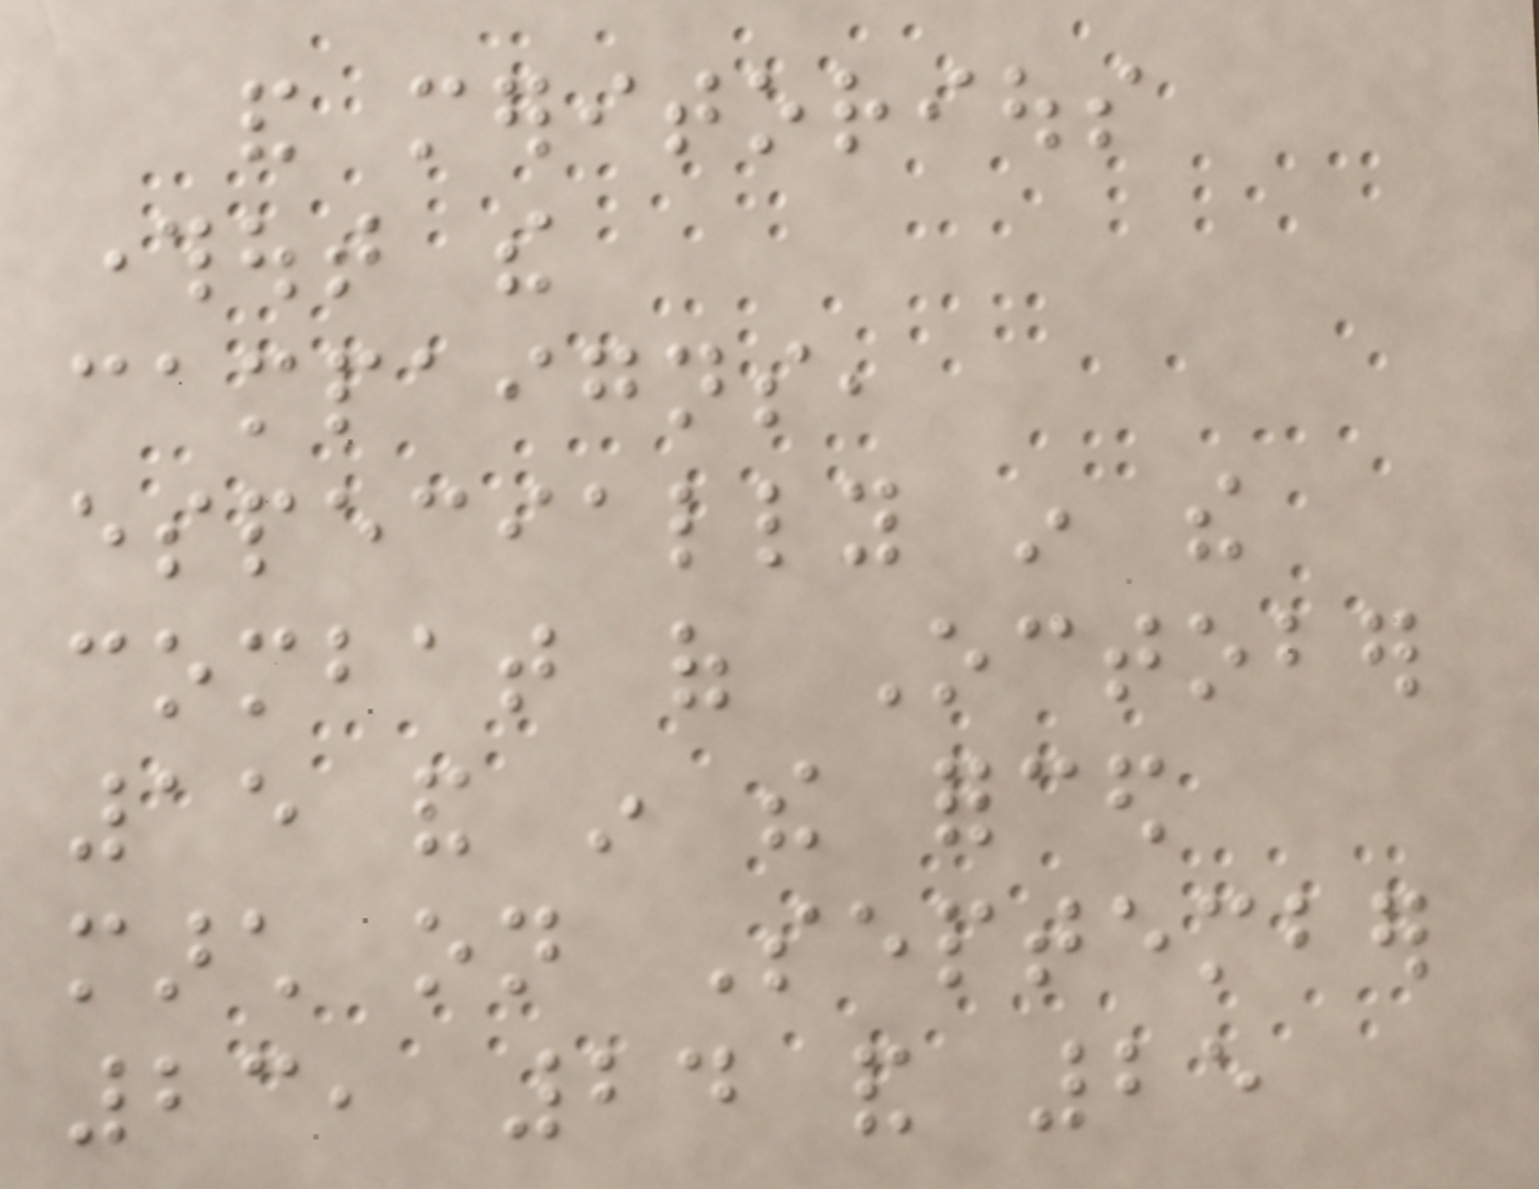and meritorious
throughout the
campaigns,
especially in the
combat of October
15 and in the forced
march on September
23, 24 and 25
